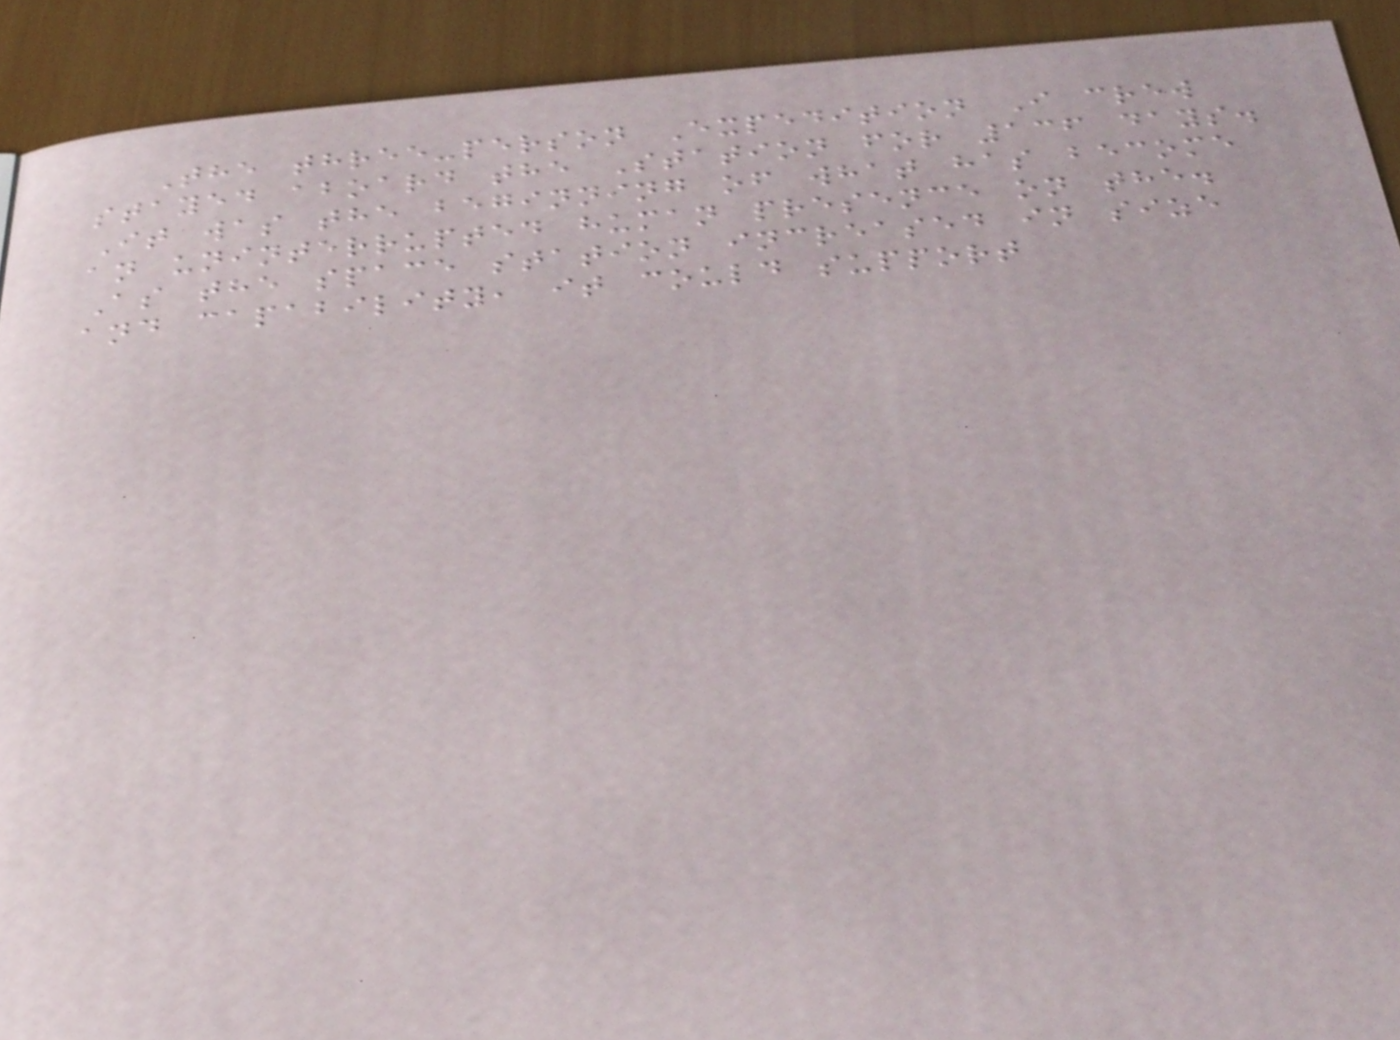The three-person Expedition I crew
stayed aboard the Station for 136 days.
It was the beginning of what has become
an uninterrupted human presence on the.
As the space station increased in size
and capability, it could support
